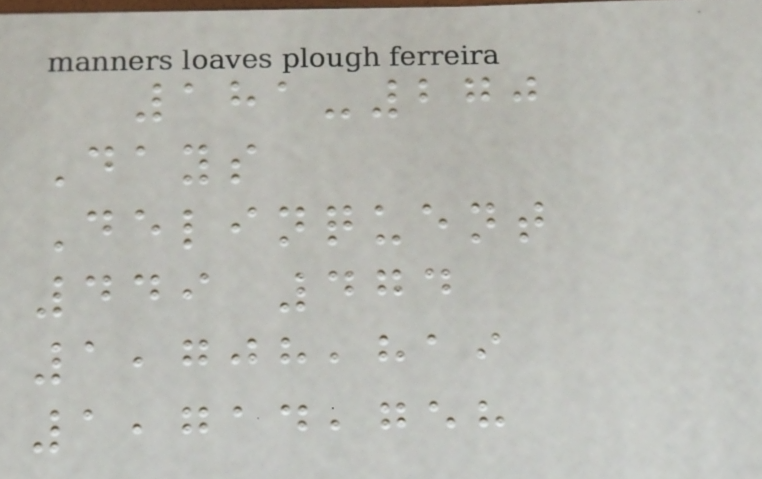181-270
Days
Delinquent
449 474
1,708,819
1,714,758
